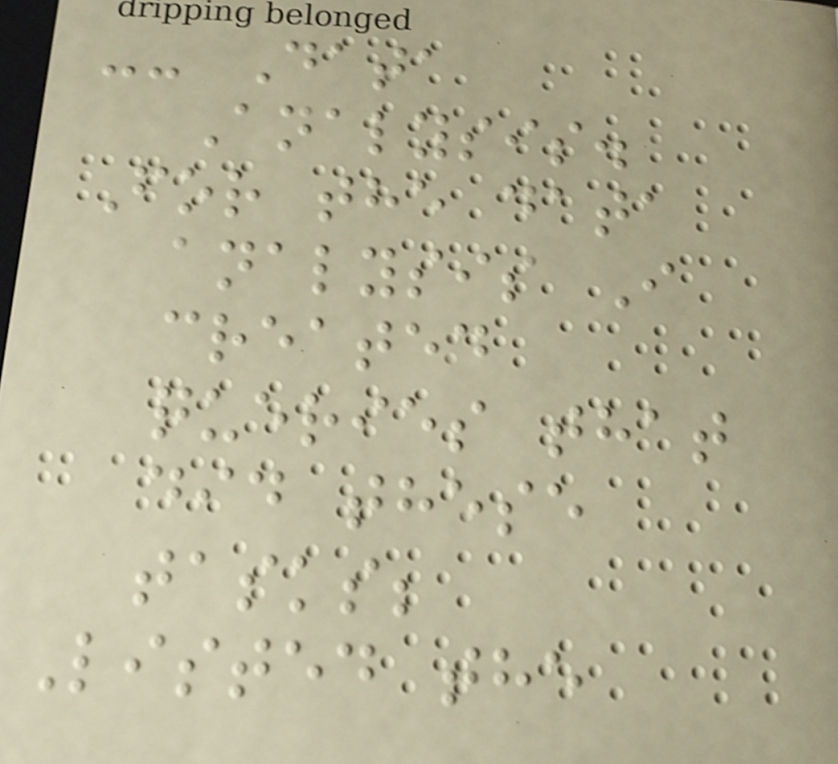-- Data
Analysis.
For the data
analysis I
created
queries that
did these
tasks;
Listed the
